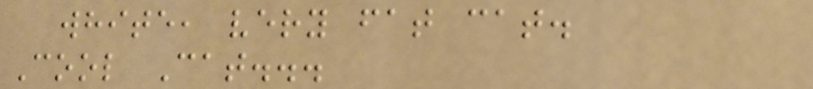white, very fat cat.
Cool Cat...
